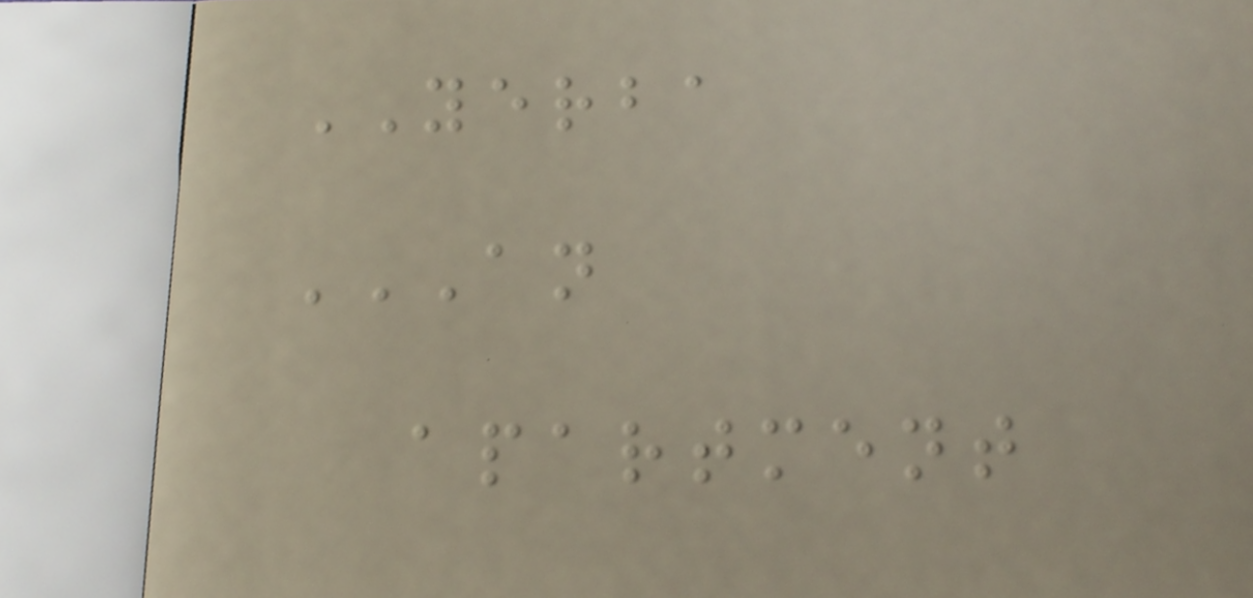YERBA
AN
APARTMENT
